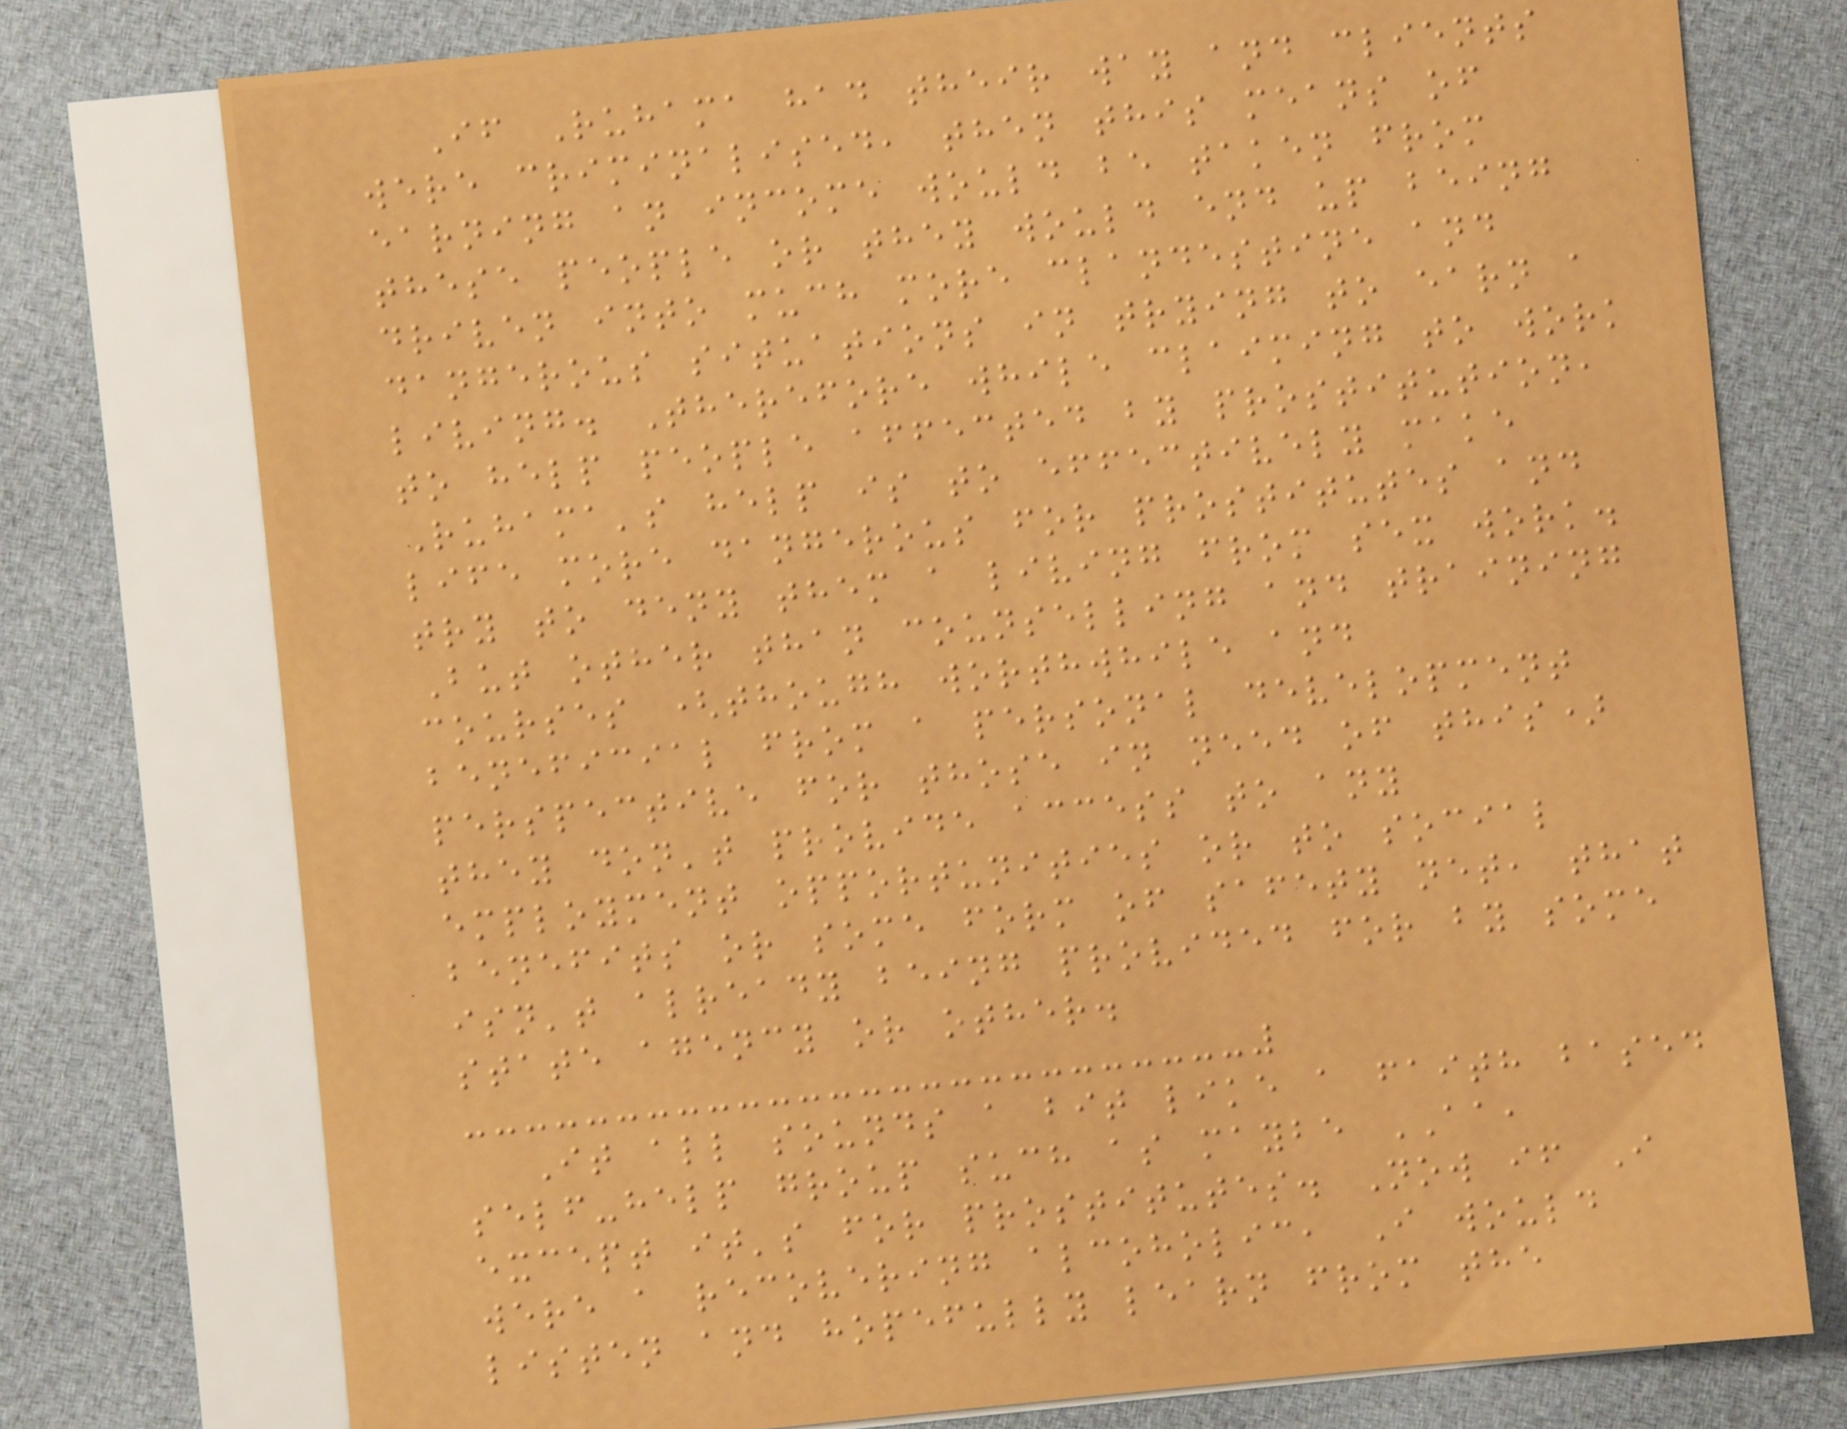If Ruhama had their way and clients
were criminalised, then this means of
earning an income would be taken from
these people or they would end up being
driven into much more clandestine and
dangerous situations in trying to earn a
living. Therefore while claiming to work
to help people affected by prostitution,
Ruhama's help is to effectively make
life more dangerous for prostitutes and
try to deny them a living from sex work.
But other than counselling and training
courses (though worthwhile and
beneficial from a personal development
perspective for those in need of this)
they don't provide access to any
employment opportunities or to social
benefits or some form of safety net, that
isn't already being provided for by some
state agency or other.
It all sounds a bit like a faith based
self-help group such as maybe AA,
except it's for prostitutes. Now if I
were a recovering alcoholic, I would
listen and hopefully learn from the
